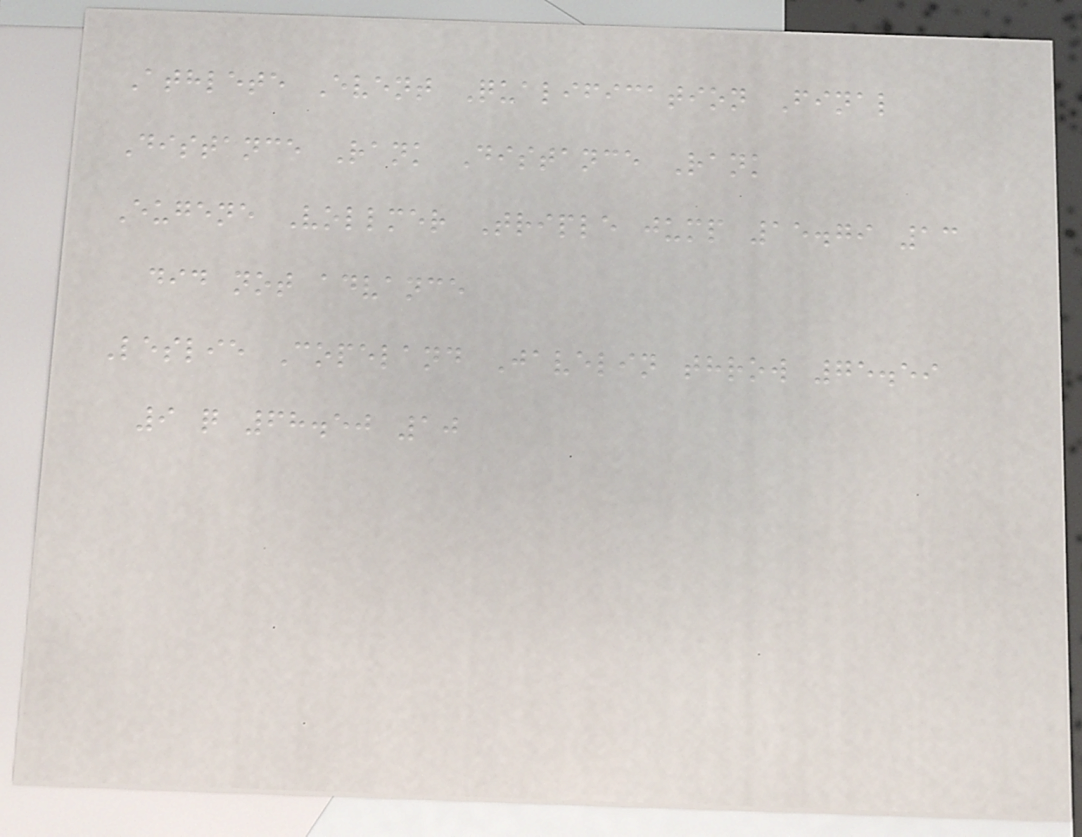Athlete Event Qualification Final
Distance Rank Distance Rank
Eugene Vollmer Triple jump 15.79 13
did not advance
Leslie Copeland Javelin throw 75.59
9 q 68.50 10
